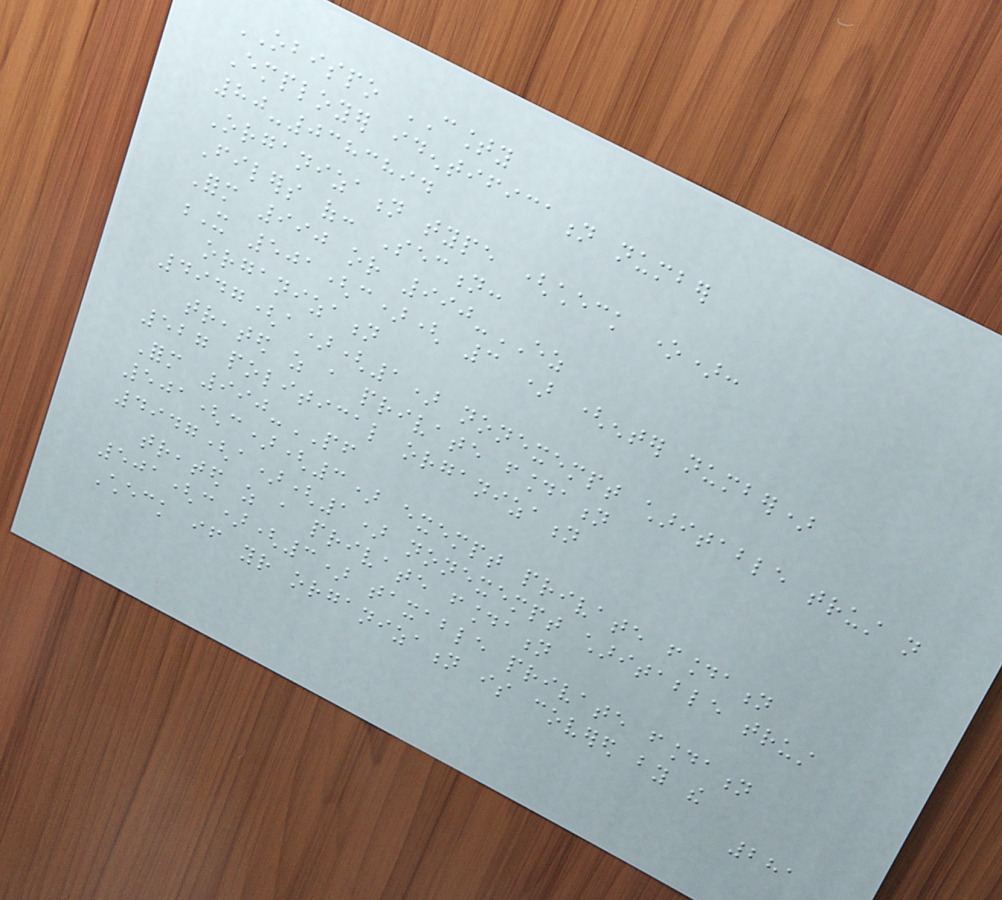OBISPO COUNTY
Employer identification number
80-0383894
Organization type (check one):
Filers of: Section:
Form 990 or 990-EZ
X 501(c)( 3 ) (enter number)
organization
4947(a)(1) nonexempt charitable trust not
treated as a private foundation
527 political organization
Form 990-PF
501(c)(3) exempt private foundation
4947(a)(1) nonexempt charitable trust
treated as a private foundation
501(c)(3) taxable private foundation
Check if your organization is covered by the
281
